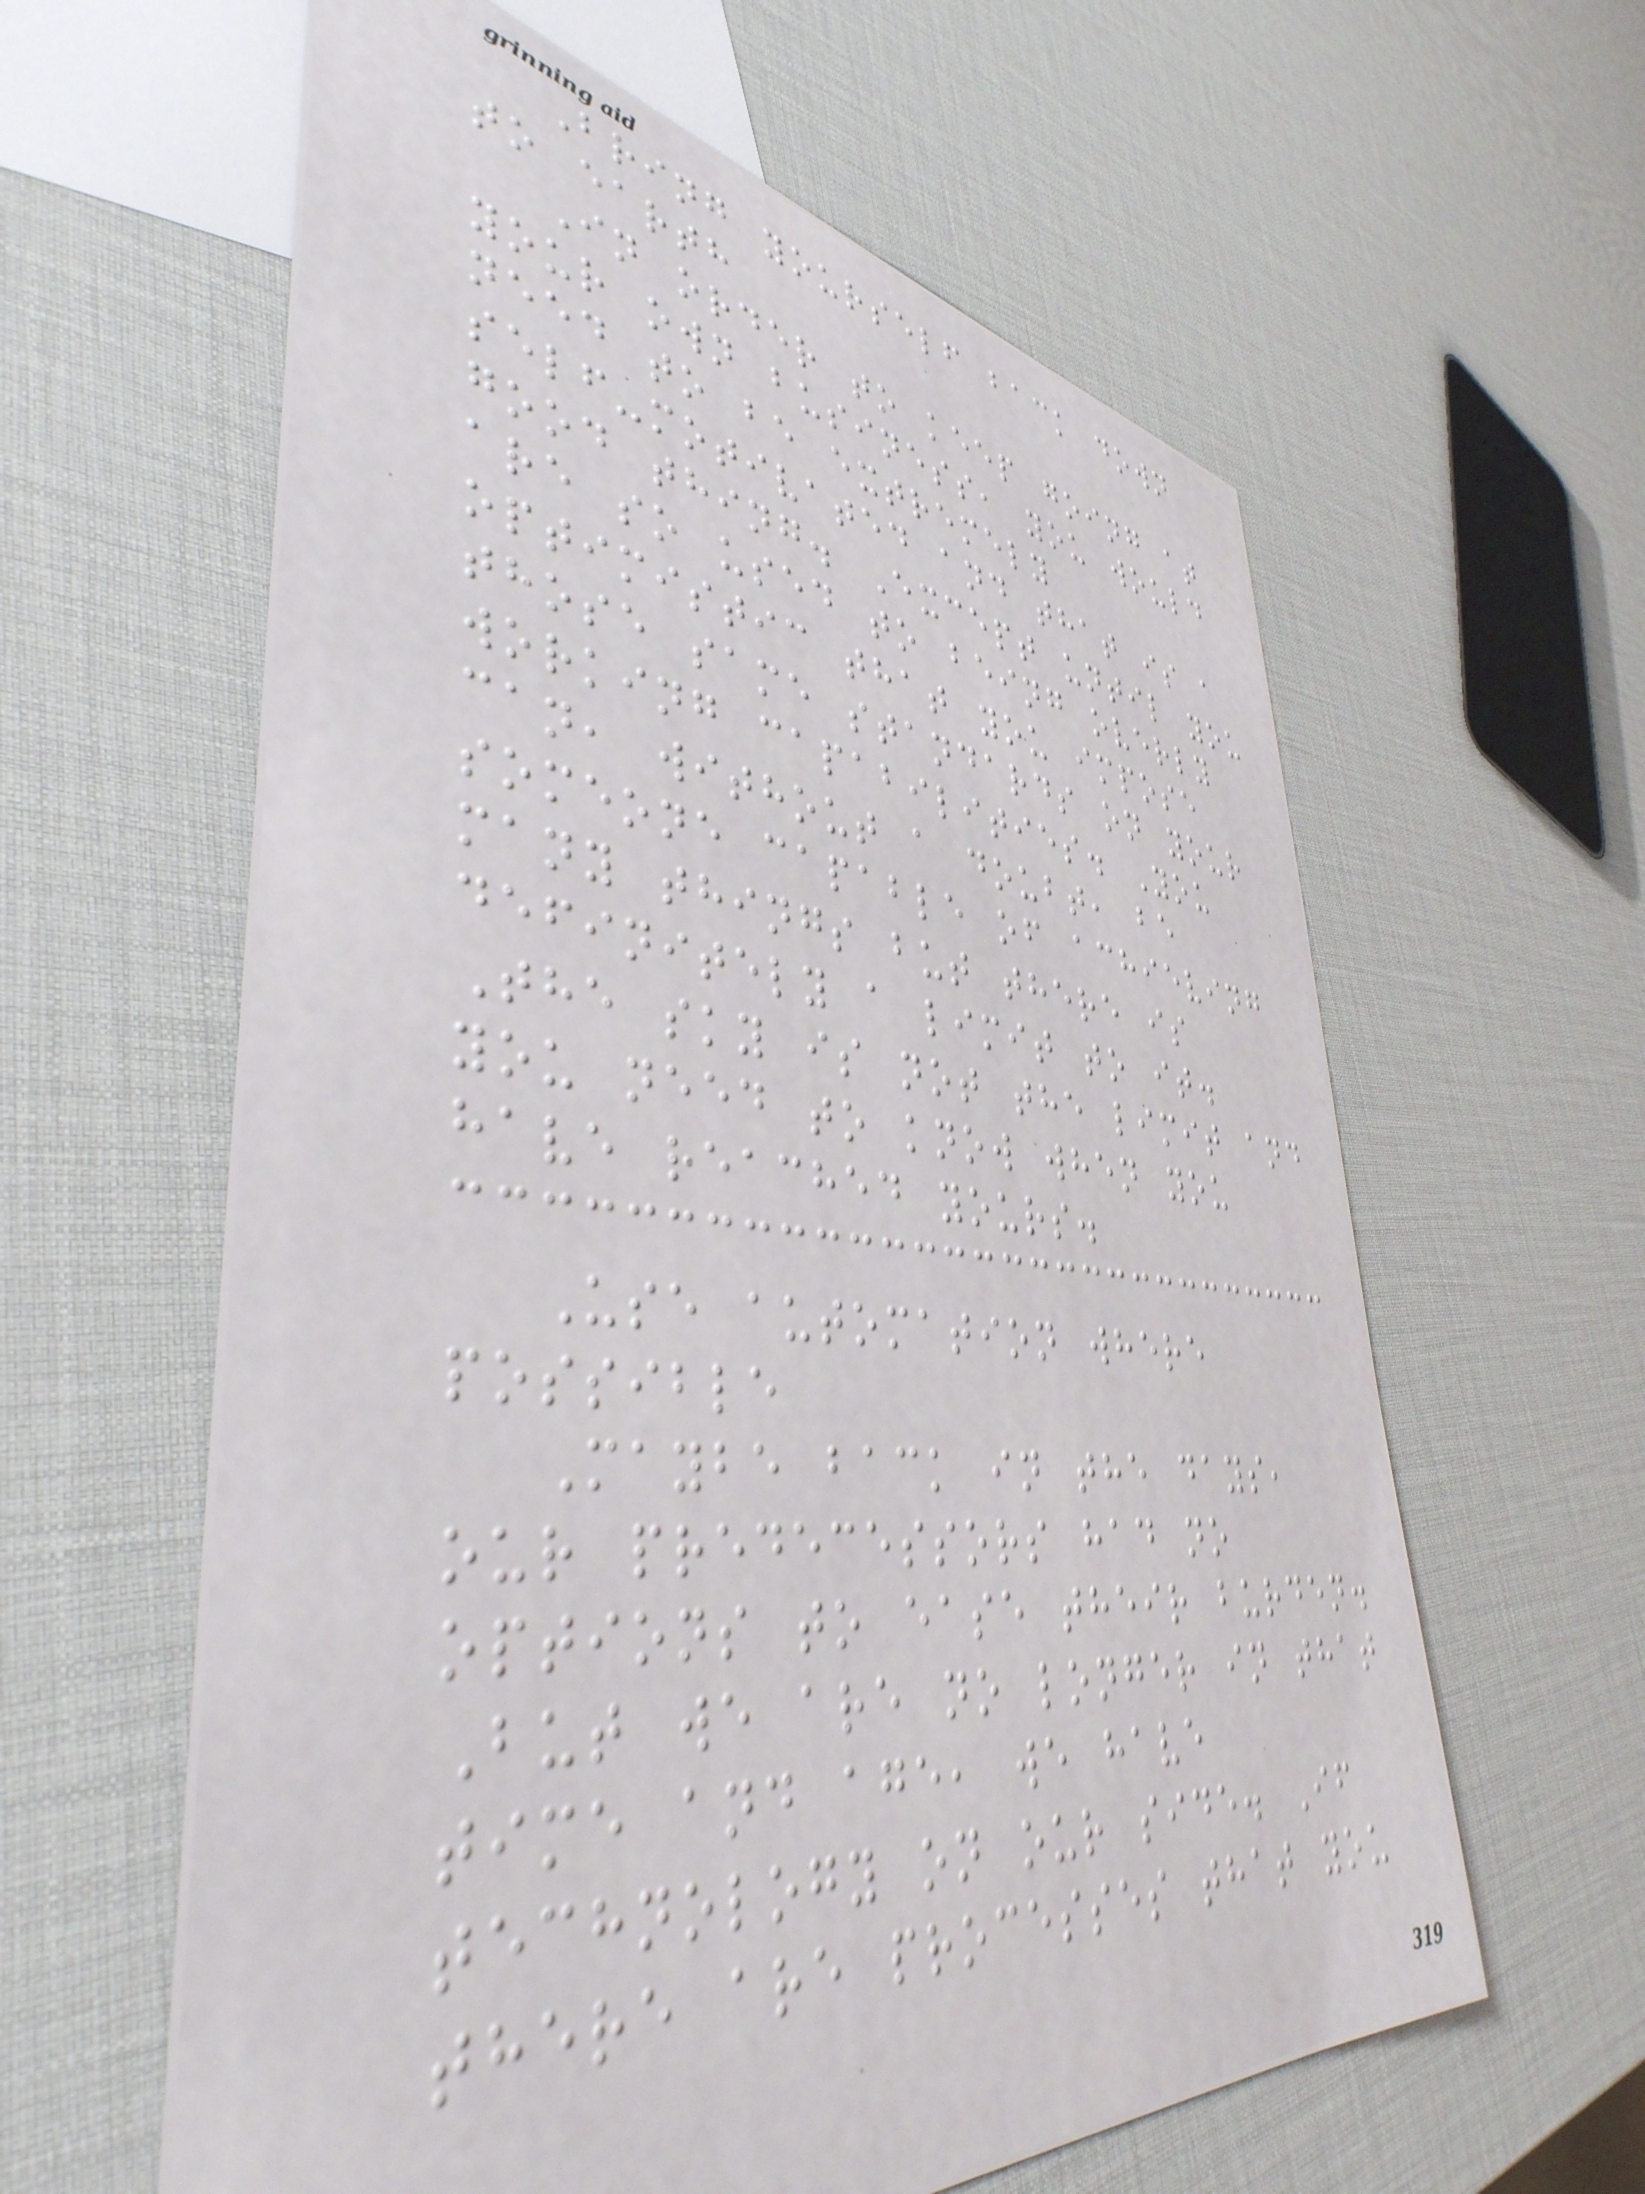Bring yourself back down
to earth
In order to keep going at
your own business, you would
need to be extremely
self-motivated and that is a
good thing. Except until you
are so used to being overly
optimistic that you impose
those same standards on your
working capabilities. You
can, without a doubt, be
someone capable of achieving
many things but there is
definitely a limit to it.
The sky is not the limit and
you need to know when you
have reached yours.
Use automation where
possible
Maybe back in the days,
our predecessors had no
options to ease their burden.
But we are no longer in that
time and age, we have
technology on our side. If
there are processes that you
